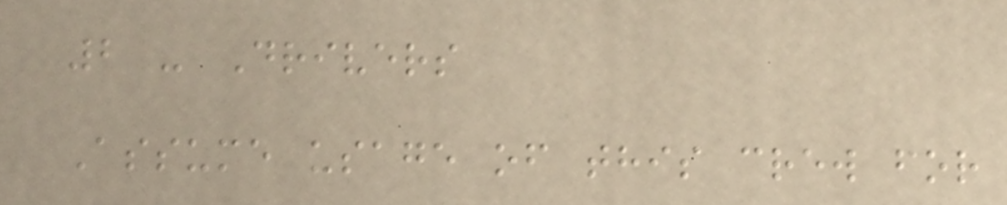2 - Drivers
Assume usage of this crew for
